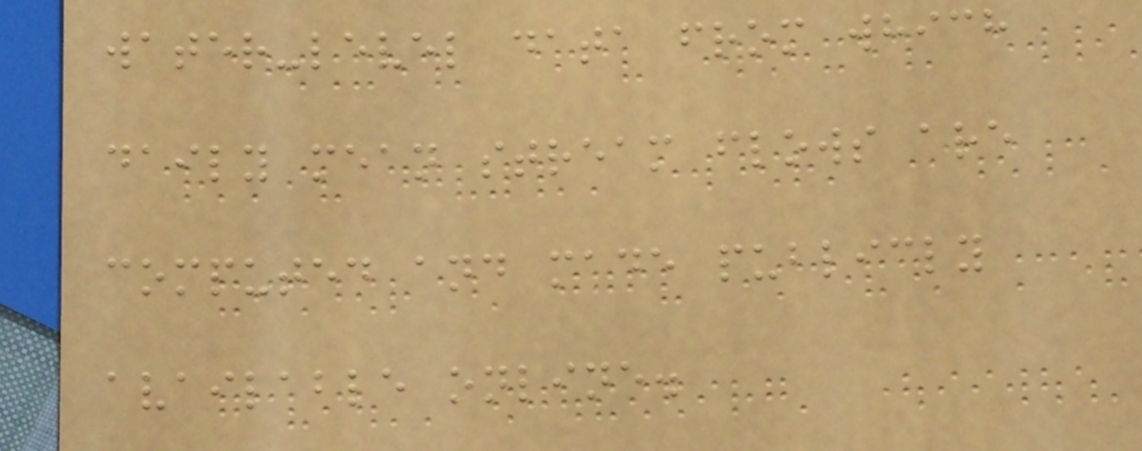water-level data from which
daily mean stream flows are
computed and made publicly
available online.
